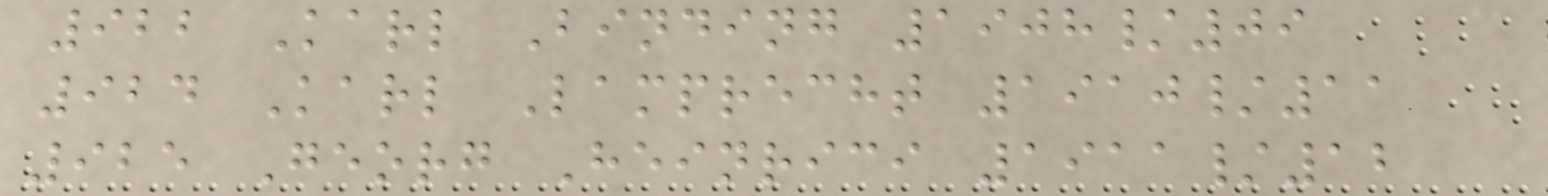922 Karl Binding 1908/09
924 Karl Lamprecht 1910/11
925 Georg Heinrici 1911/12
